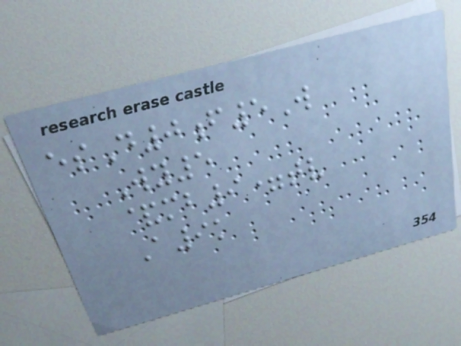esD0f5W
Wy5
&mb9=tv
A9k
